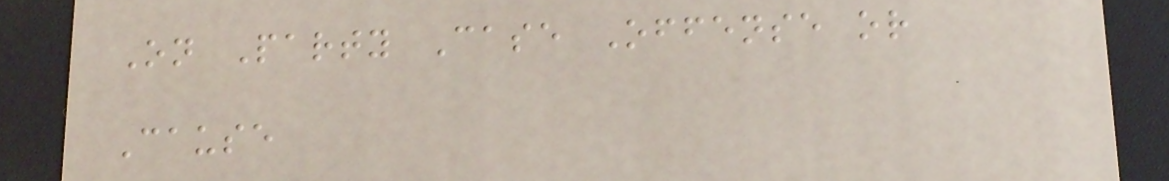On Party Case Offense or
Cause
